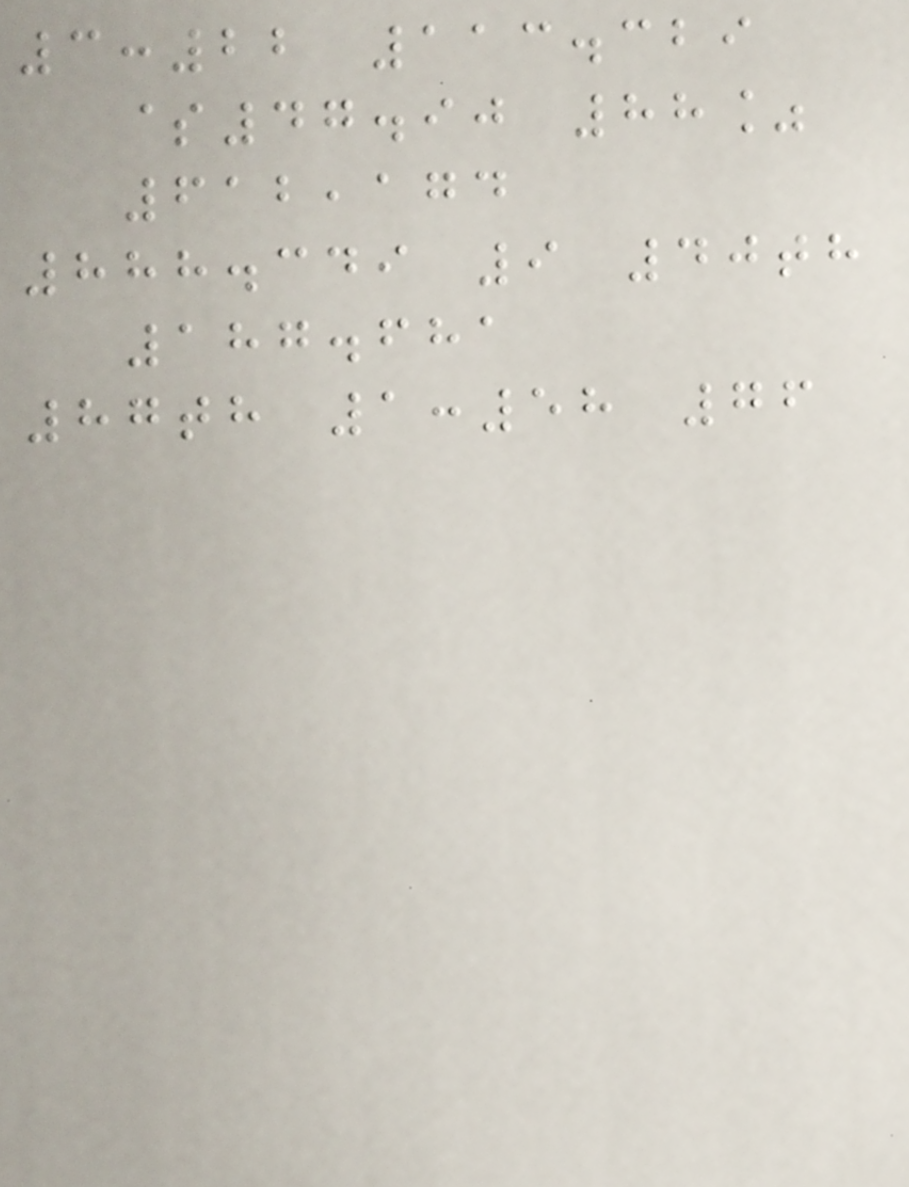3:22 113.329
$47.90 88%
612,174
888.349 9 40th
187.681
87th 1:58 76
